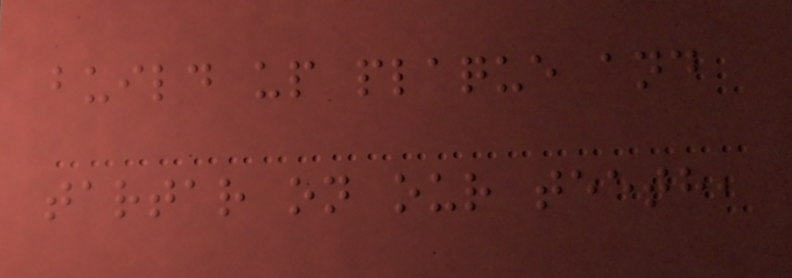build up plaque and
tartar on our teeth,
